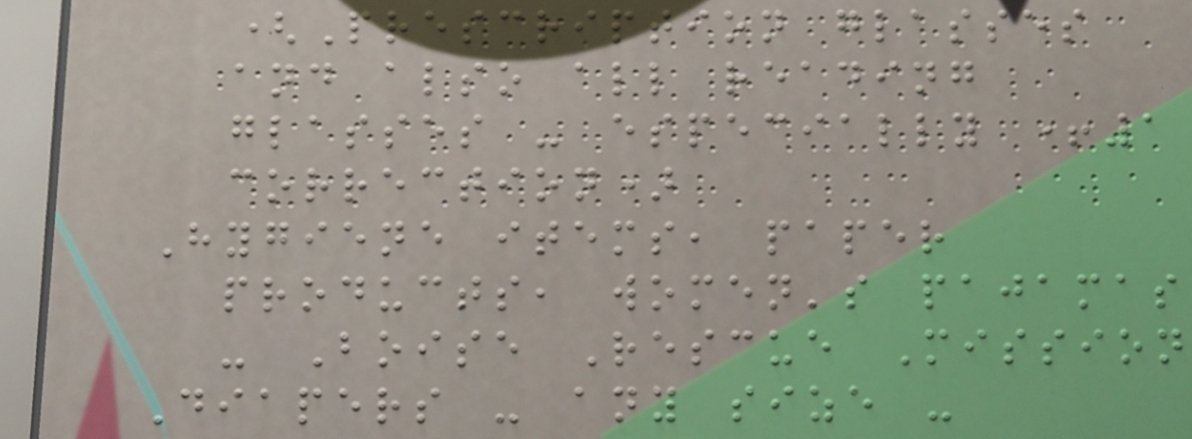(Prescription glasses
and also all reading
glasses - especially +1
correction)
Hygiene items, paper
products, women's pajamas
- Boise Rescue Mission
Diapers - any size -
